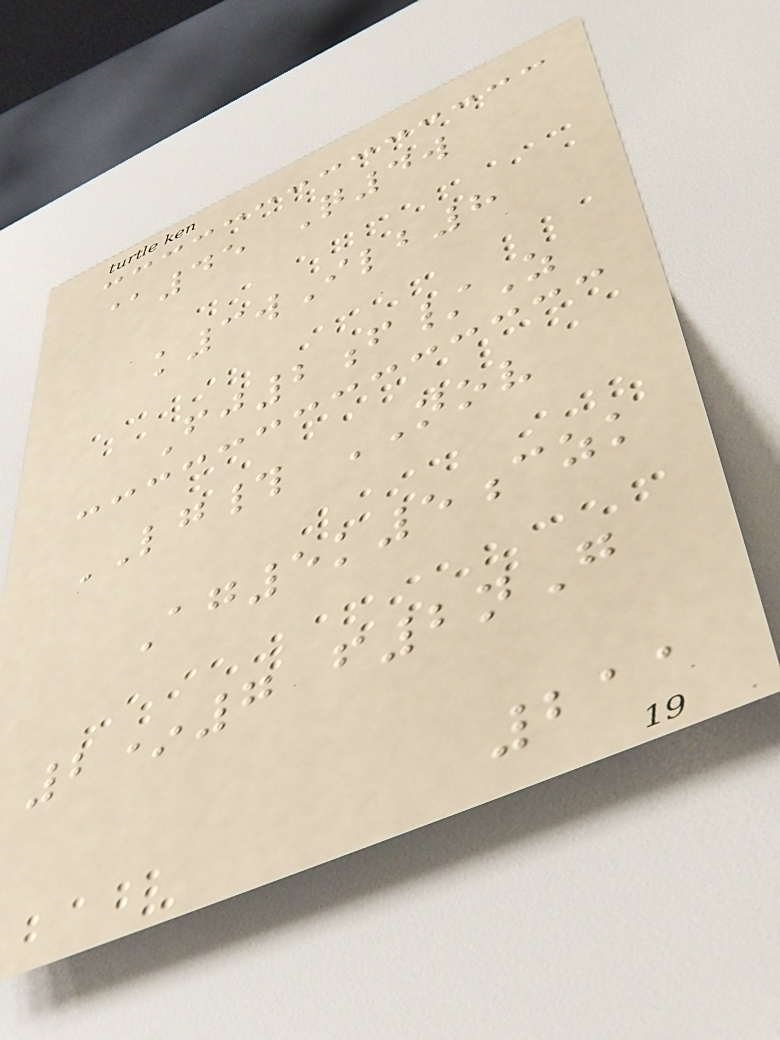@45 Q4w
k3wIlb8
Fj2f/Z
LG# NOV
Ag5k5czk
2*7 f2nG
211
